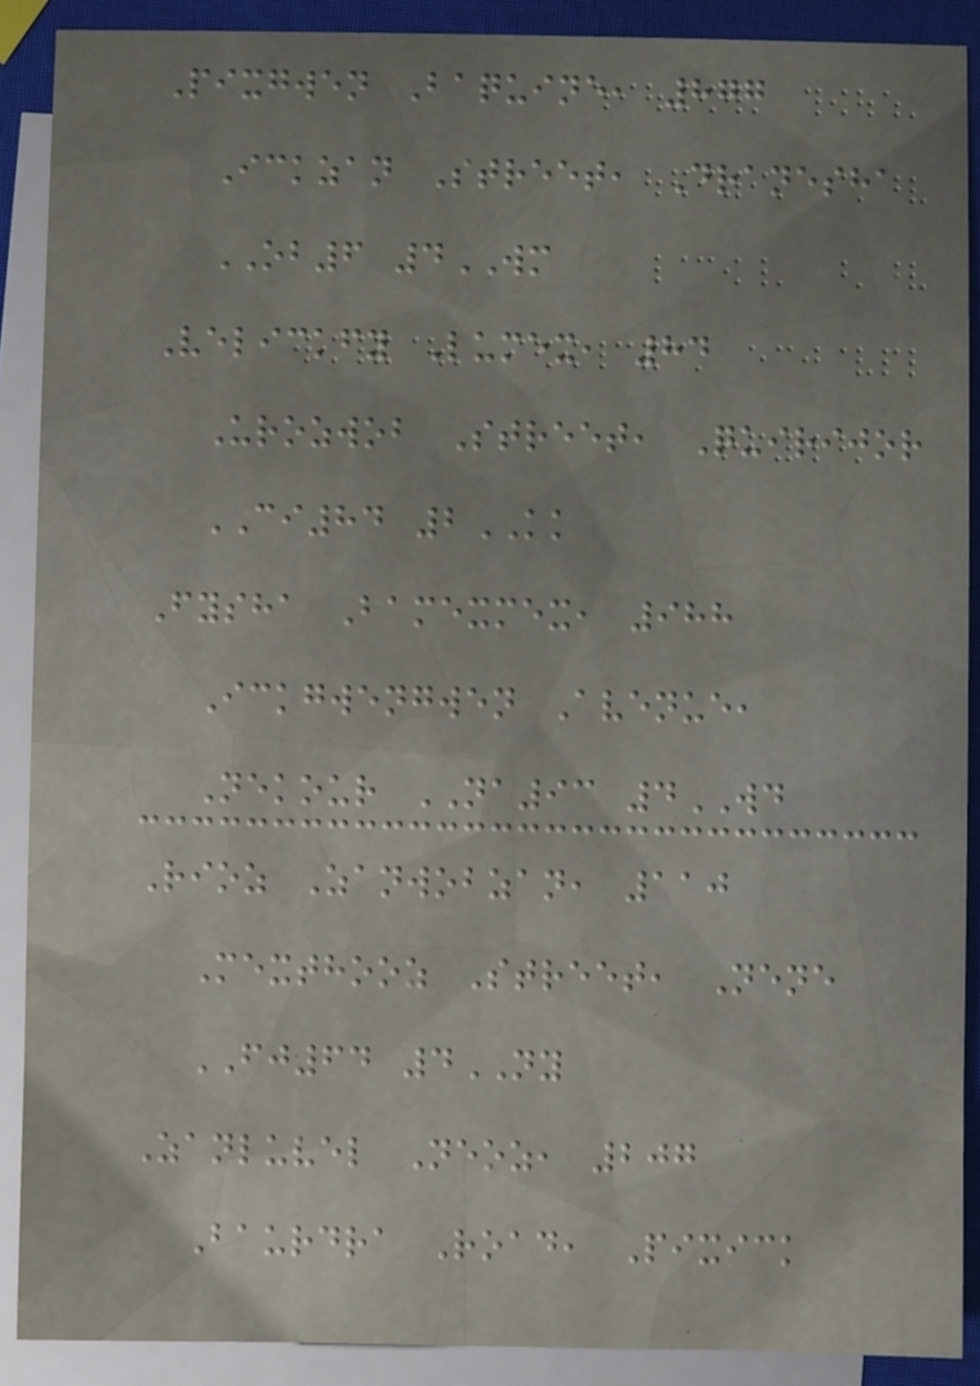Pixgwen Baquine, 877
Ickzan Street, Dranesha
OB6 4WM
Velickfy Lumex, 84
Urozwob Street, Quirijor
CI84 2KK
Fysha Bamexmex, 988
Ickgwengwen Avenue,
Nekour NA93 4WD
Rioz Zanwobzan, 110
Mexthooz Street, Nene
FJ64 4NY
Zanluvel Neoz, 207
Baurdra Road, Pixick
